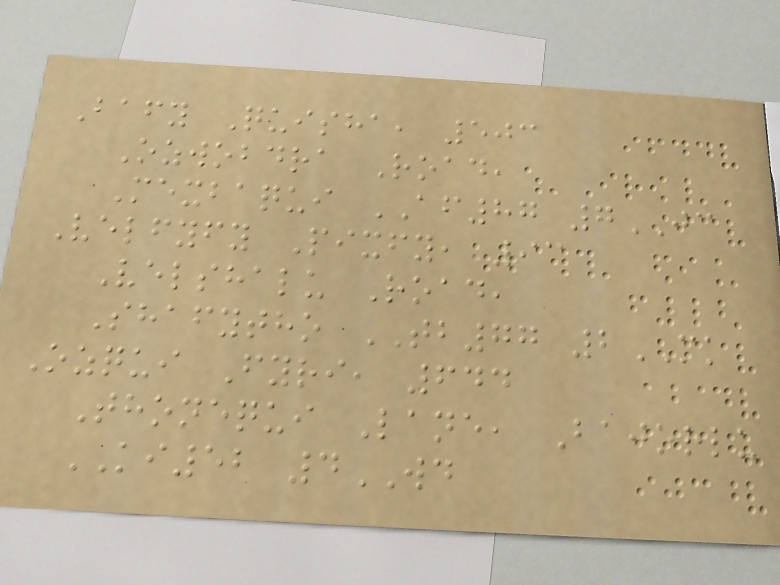Bafy Quisha, 503
Ozwobdra Road,
Mexbaqui AF87 7JC
Velfyfy Pixfy, 93
Velshalu Road,
Shafytho TB77 2MK
Ozqui Fyri, 644
Thonequi Lane, Bajorlu
KI52 4WD
